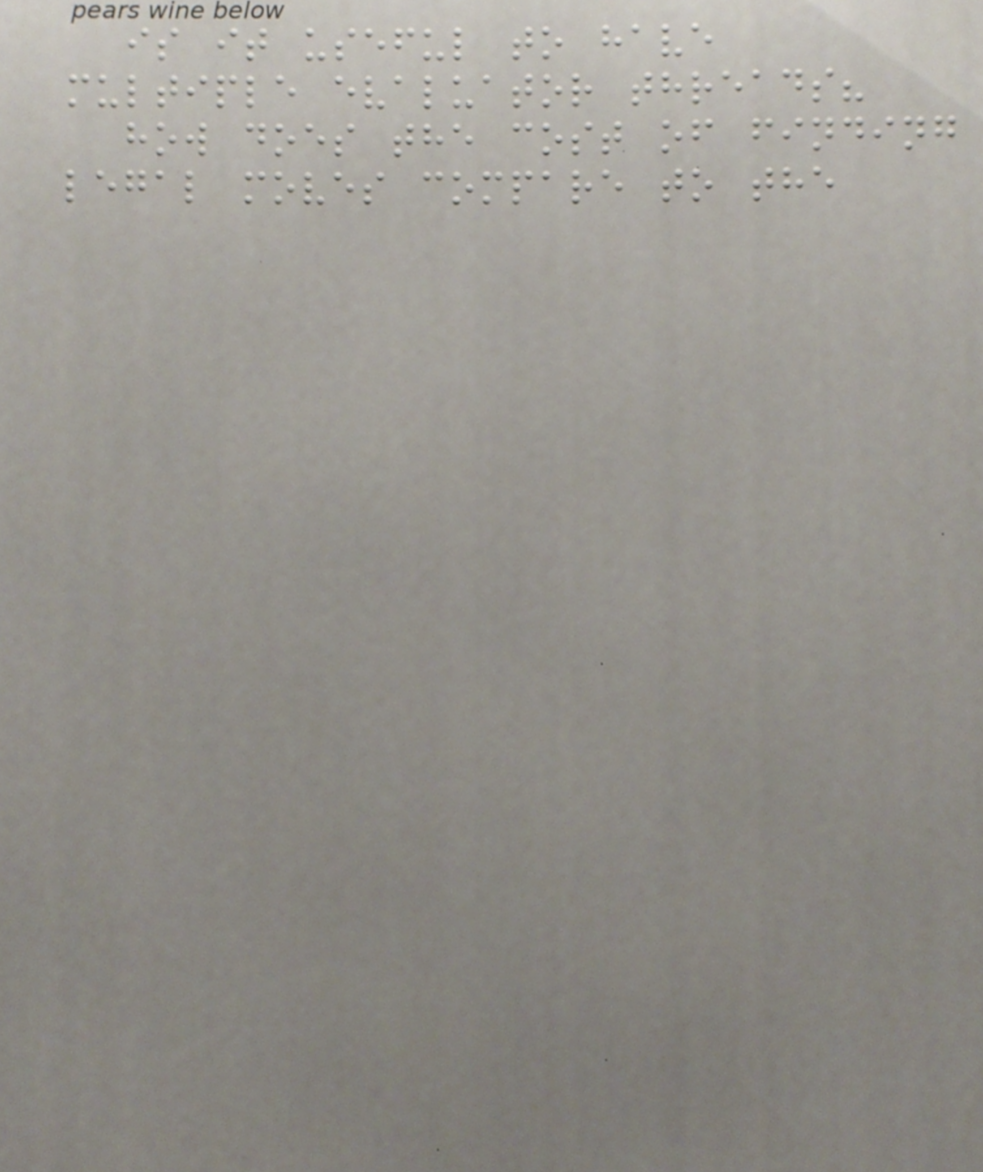is it useful to have
multiple evaluator threads?
how does the cost of finding
legal moves compare to the
